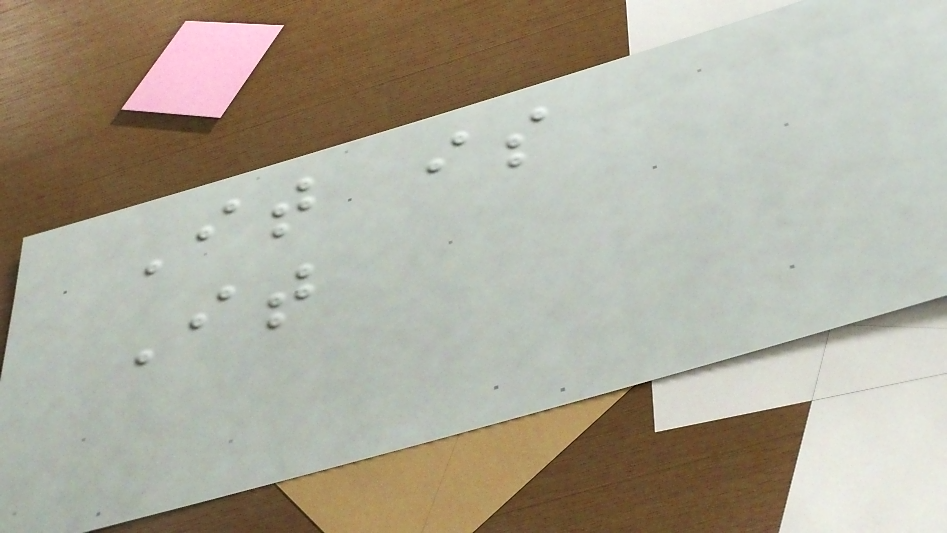It is
It
